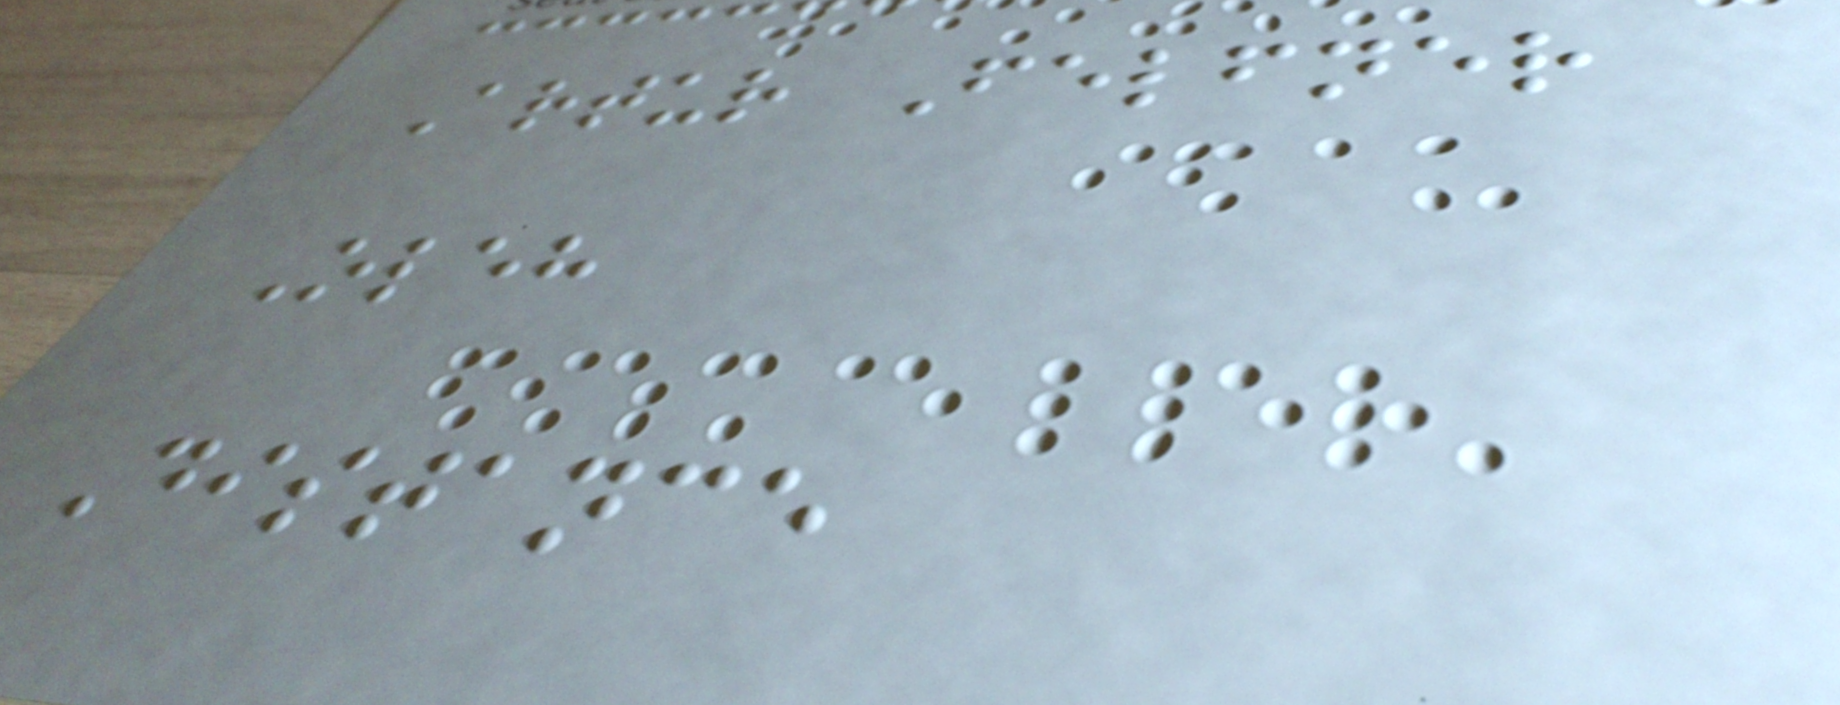Artur Felfner
Oleh
Distance
